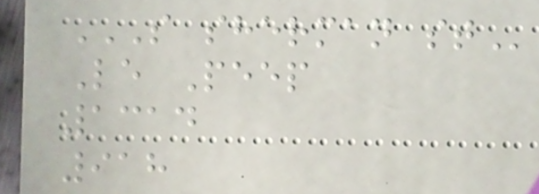S SHERMAN ST
Le Peep
1314
918
